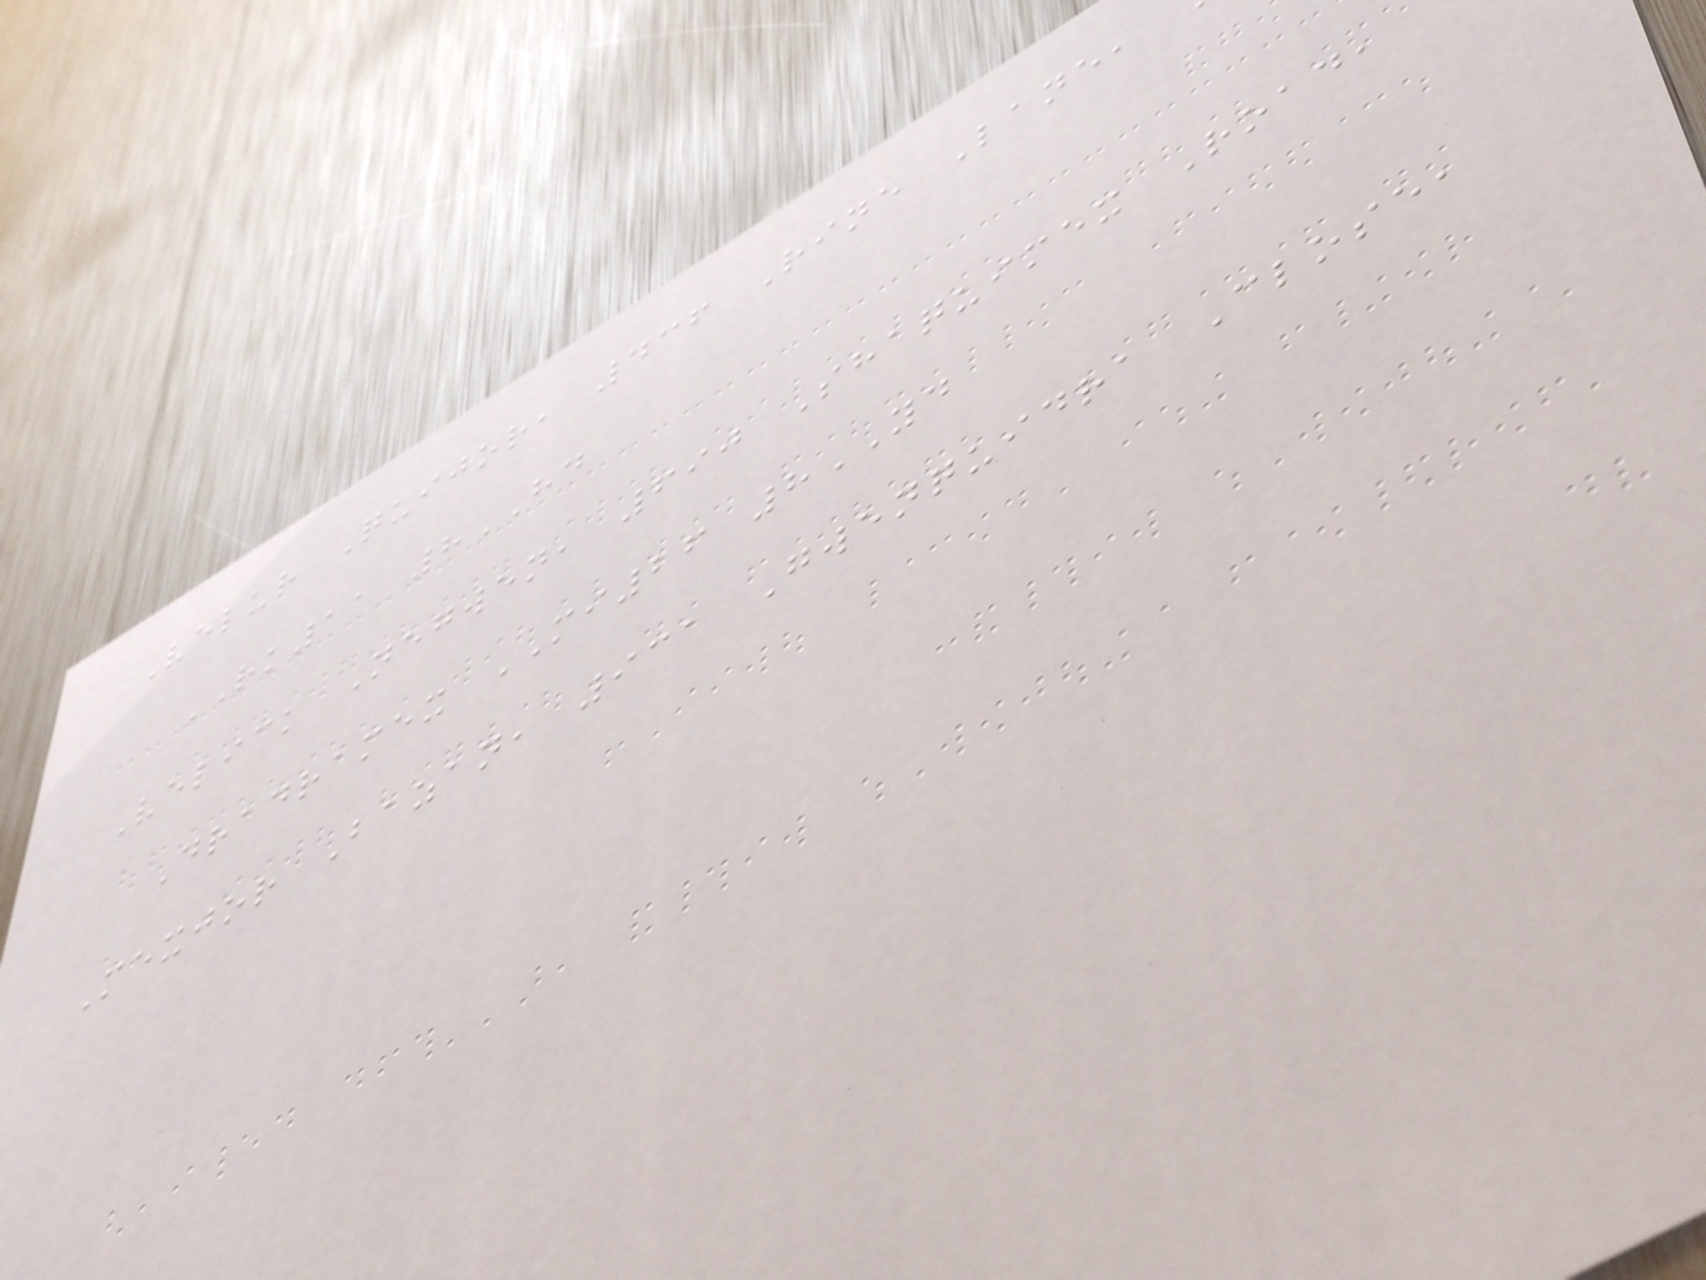Velur Quijor, 436 Rine Lane,
RK11 8HD
Velick Negwen, 690 Shaquimex Road,
Dradramex MI26 8YD
Mexjor Bazan, 931 Gwenquidra Close,
